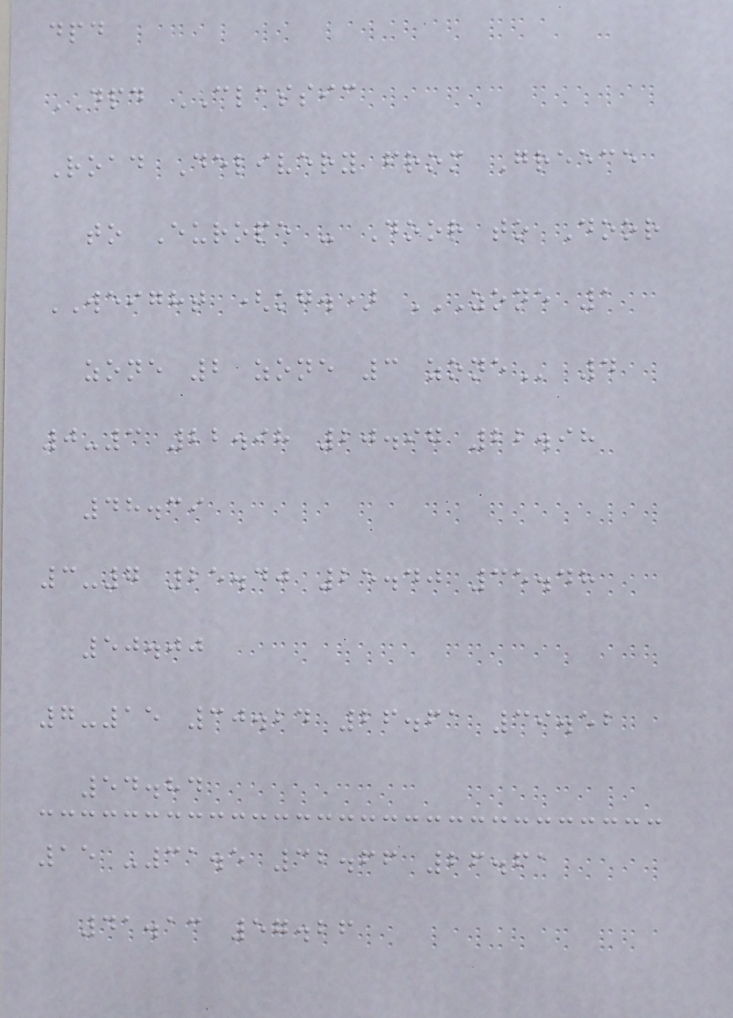dpd
DPD CLASSIC
Road Delivery from Greece
to Europe - Door to Door
WEIGHT (kg.) ZONE 1
ZONE 2 ZONE 3 ZONE 4
0-3 22.98 20.97 22.98
48.39
3-7 25.40 25.40 35.48
50.00
7-15 30.24 26.61 39.52
54.84
15 -31.5 32.66 26.61
41.13 57.26
